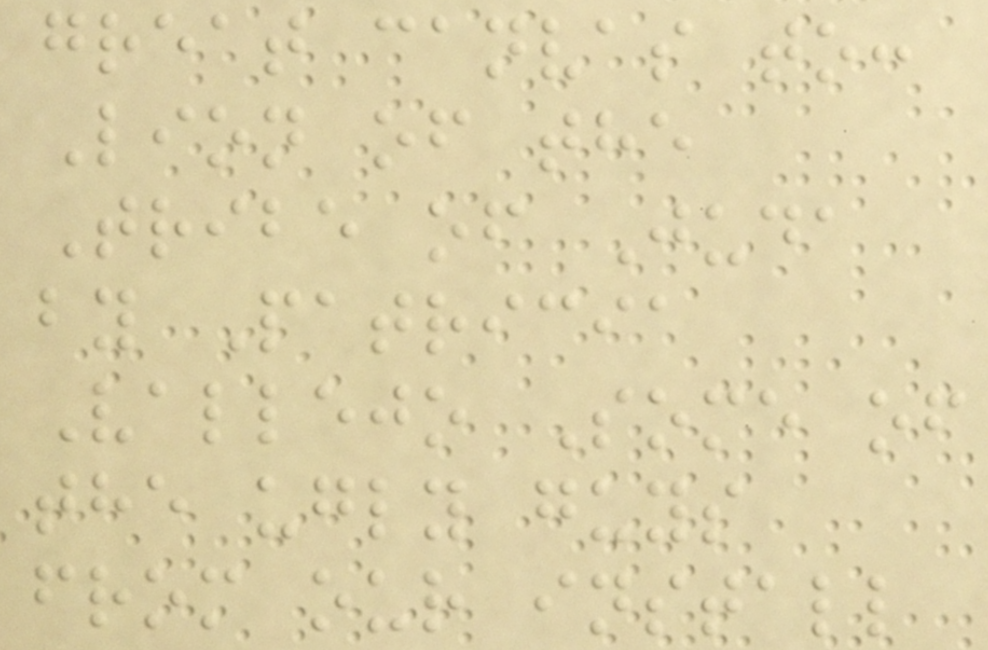great canvas to:
Lion of the
Tribe of Juda
by Patricia
Vallejo Some of
the ugly guys
from our install
